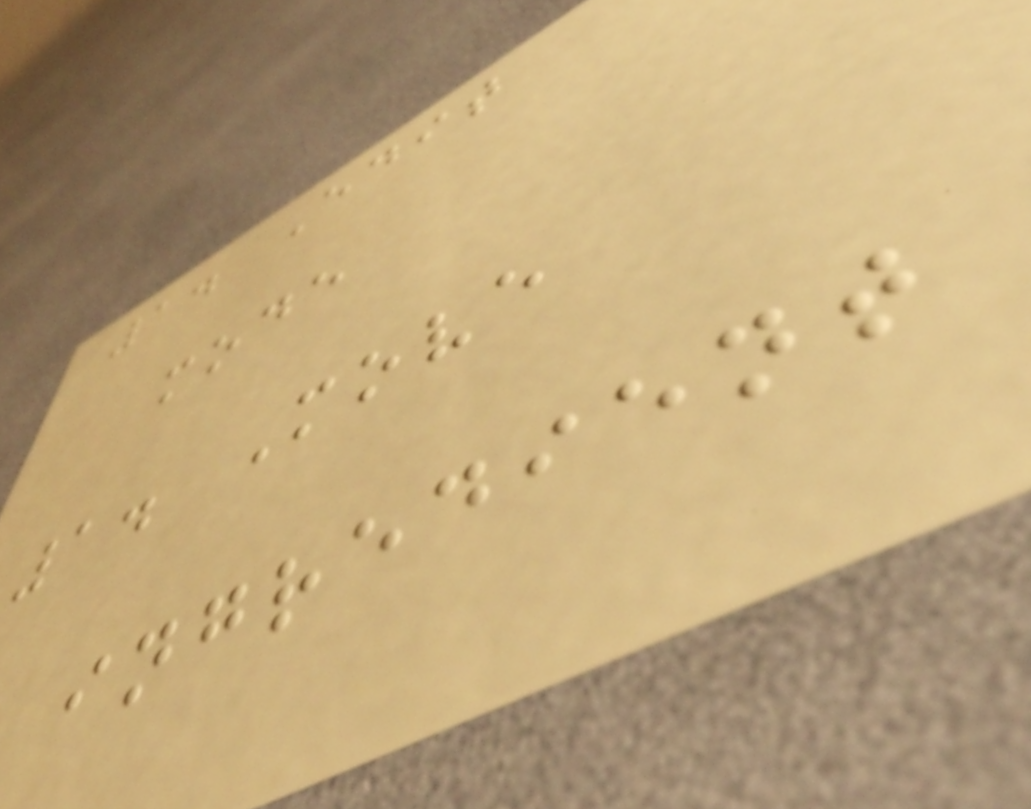1. Edit
mode
1. Move
ingredient
